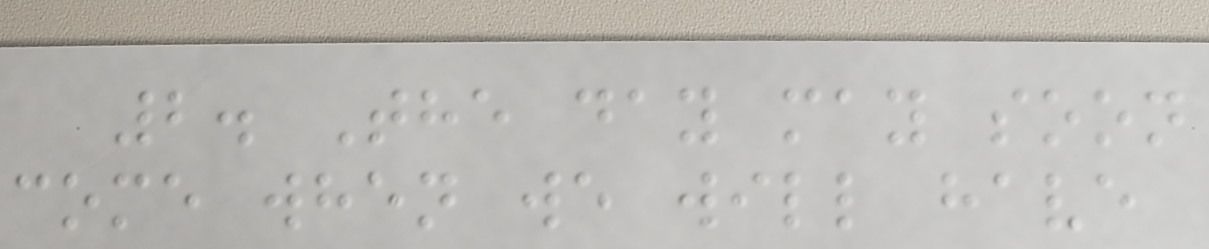2. The day may soon
come when we will have
